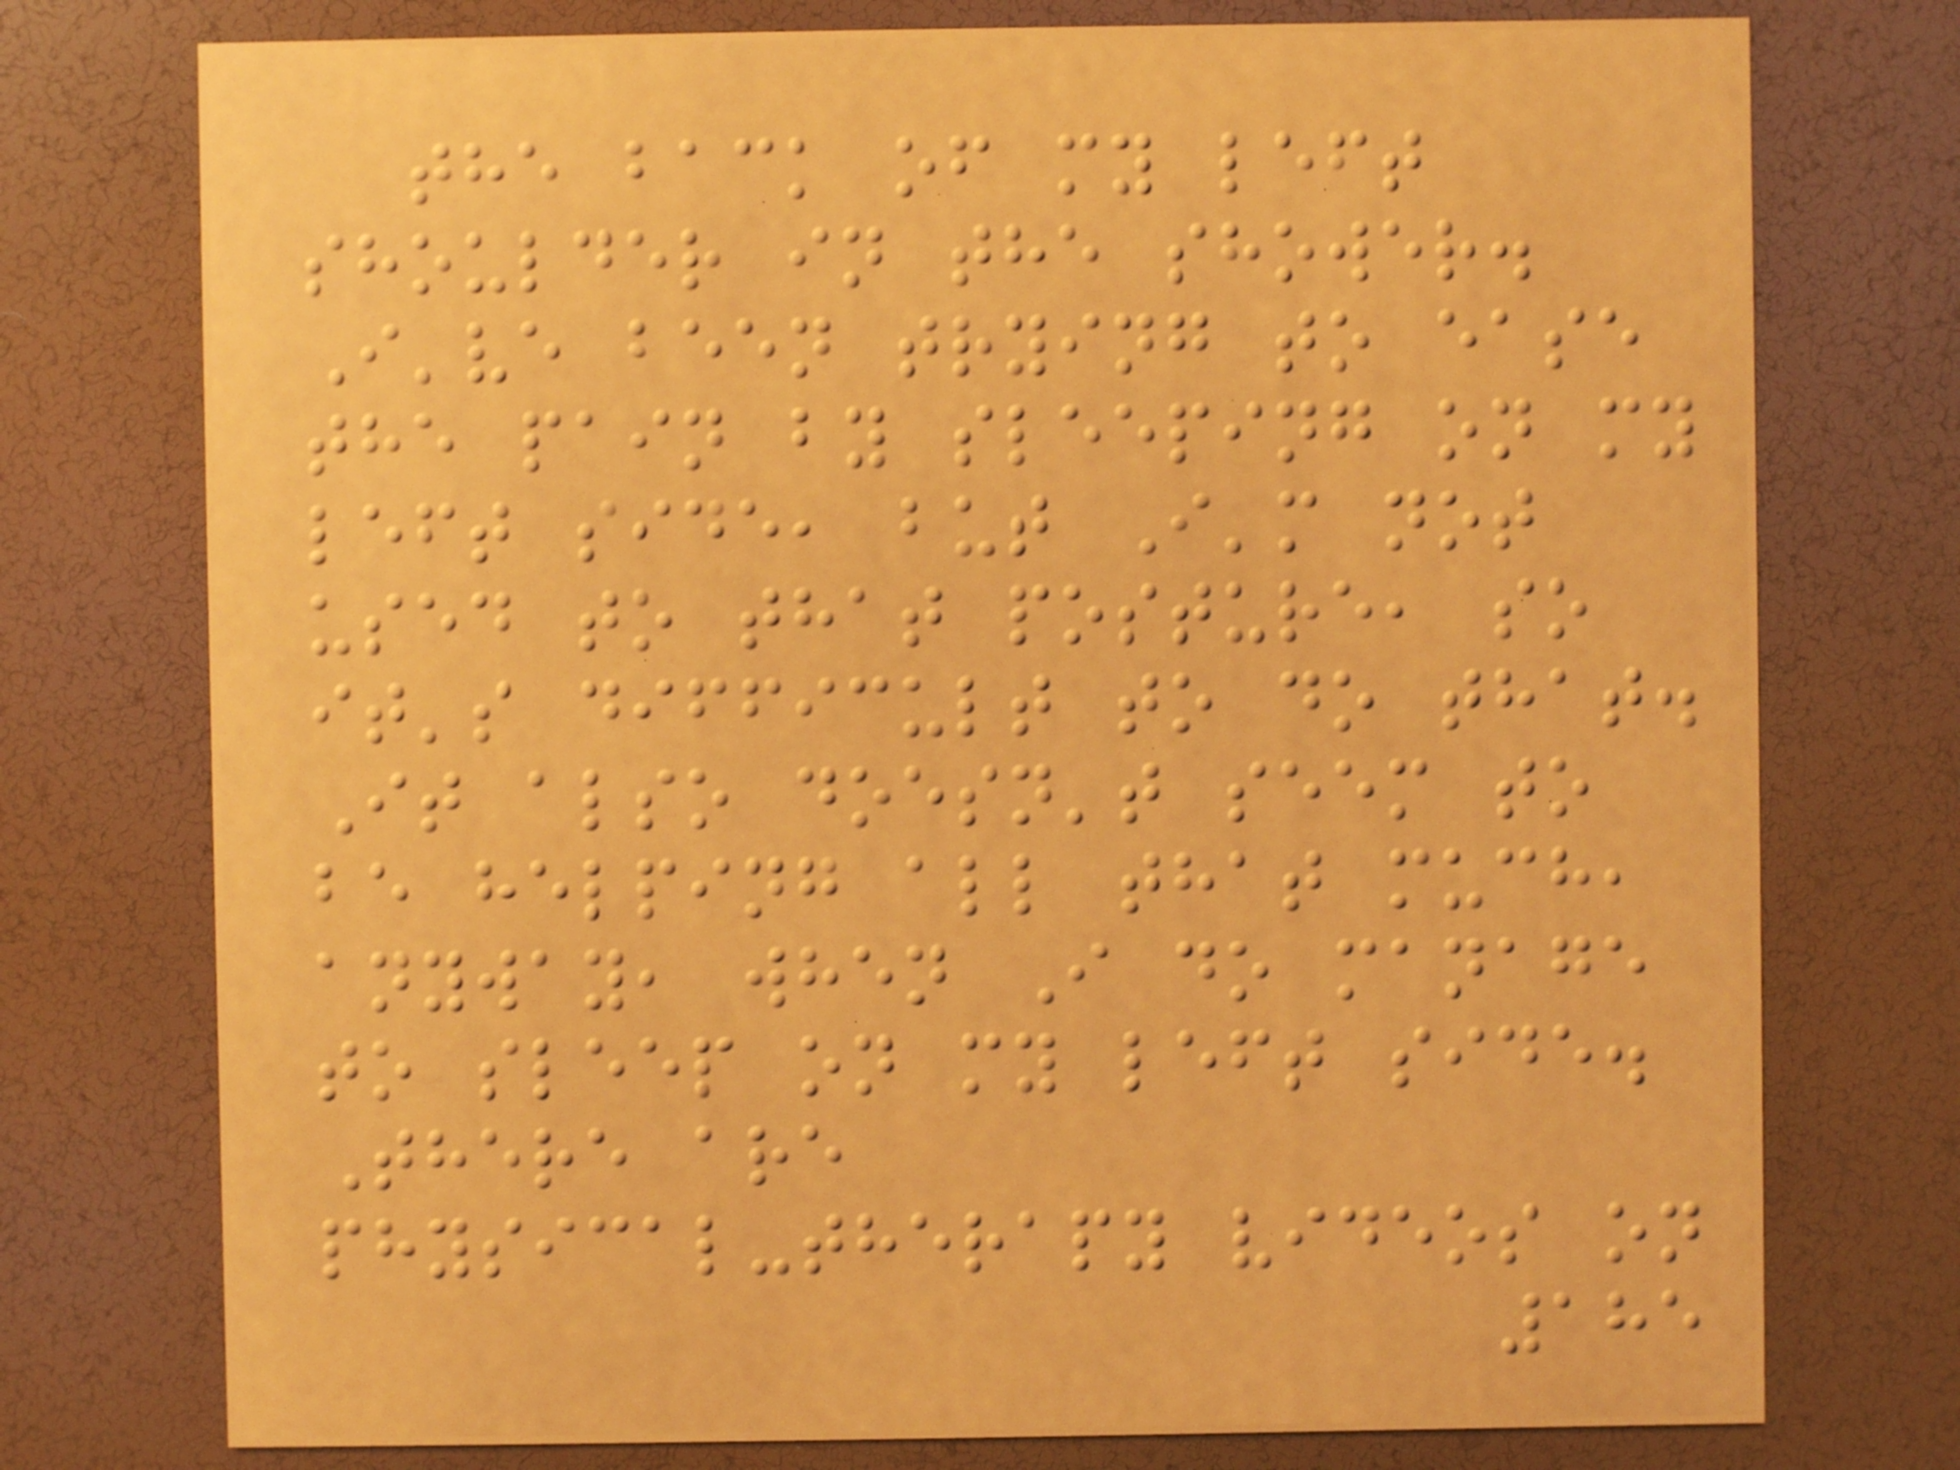the back of my left
shoulder in the shower.
I've been trying to ease
the pain by sleeping on my
left side, but I'm not
used to that posture, so
it's difficult to do that.
It also doesn't seem to
be helping all that much,
anyway, when I do manage
to sleep on my left side.
There are
physical-therapy videos on
185
